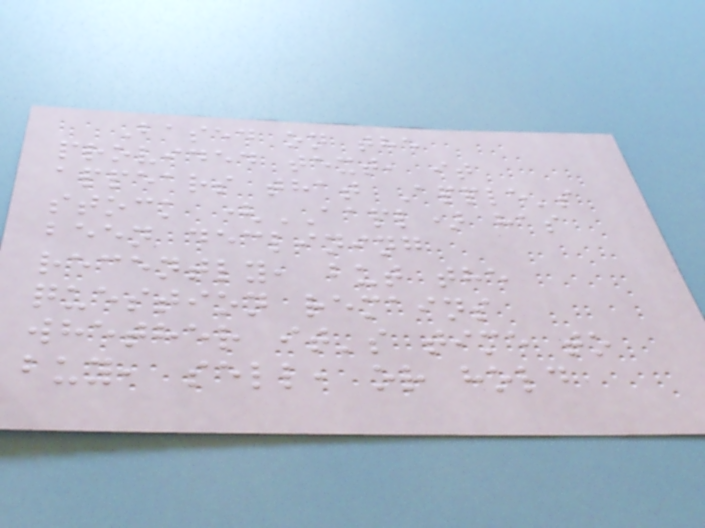Based on the
provided text, it
appears that Apple's
stock (AAPL) has
been declining
recently, but the
question remains
whether it's time to
buy, sell, or hold
